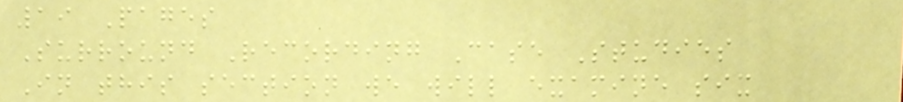19 Pages
Surround Recording Case Studies
In this section we will examine six
